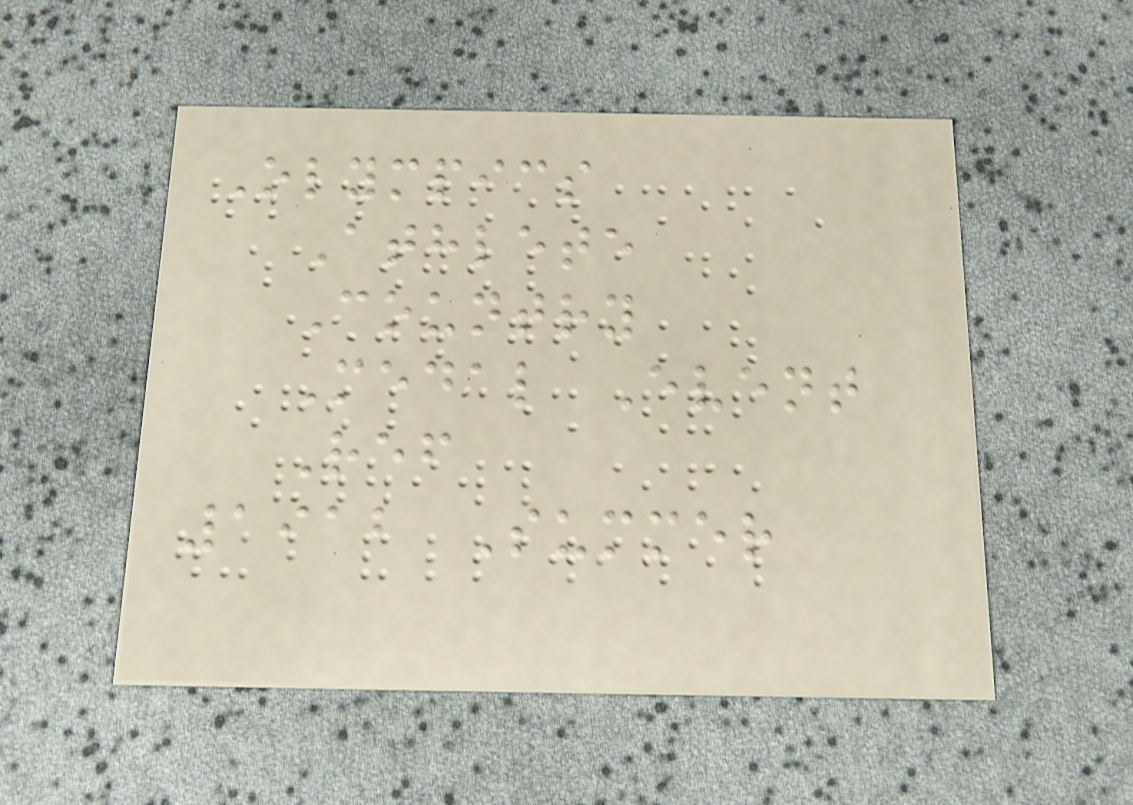Olympics
Athlete
Country
Medal Event
Ref
1912 Summer
